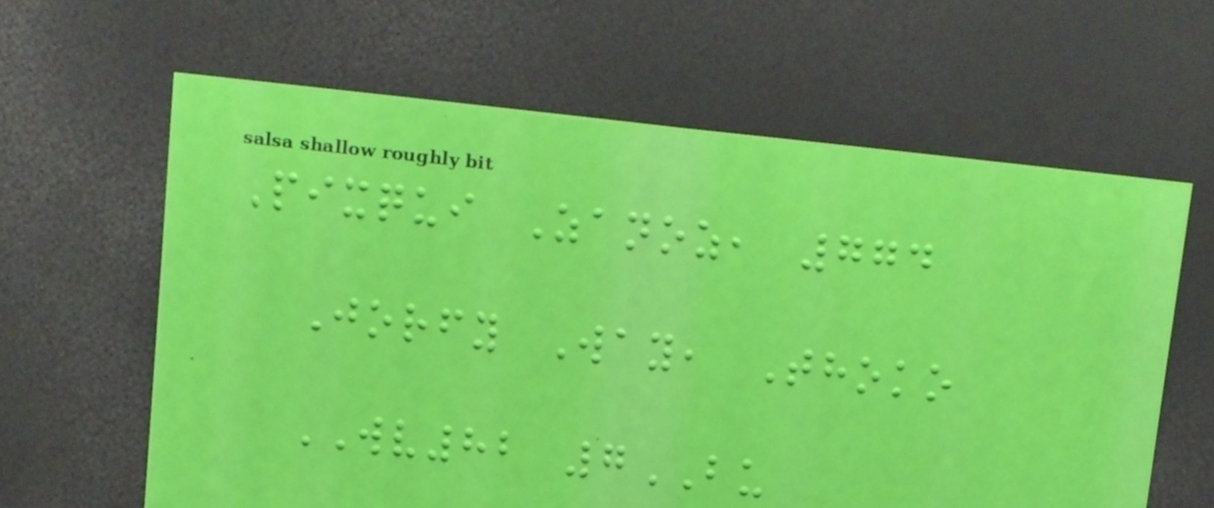Pixqui Zanoz, 774
Jorfy Way, Thoko
WV82 7BU
